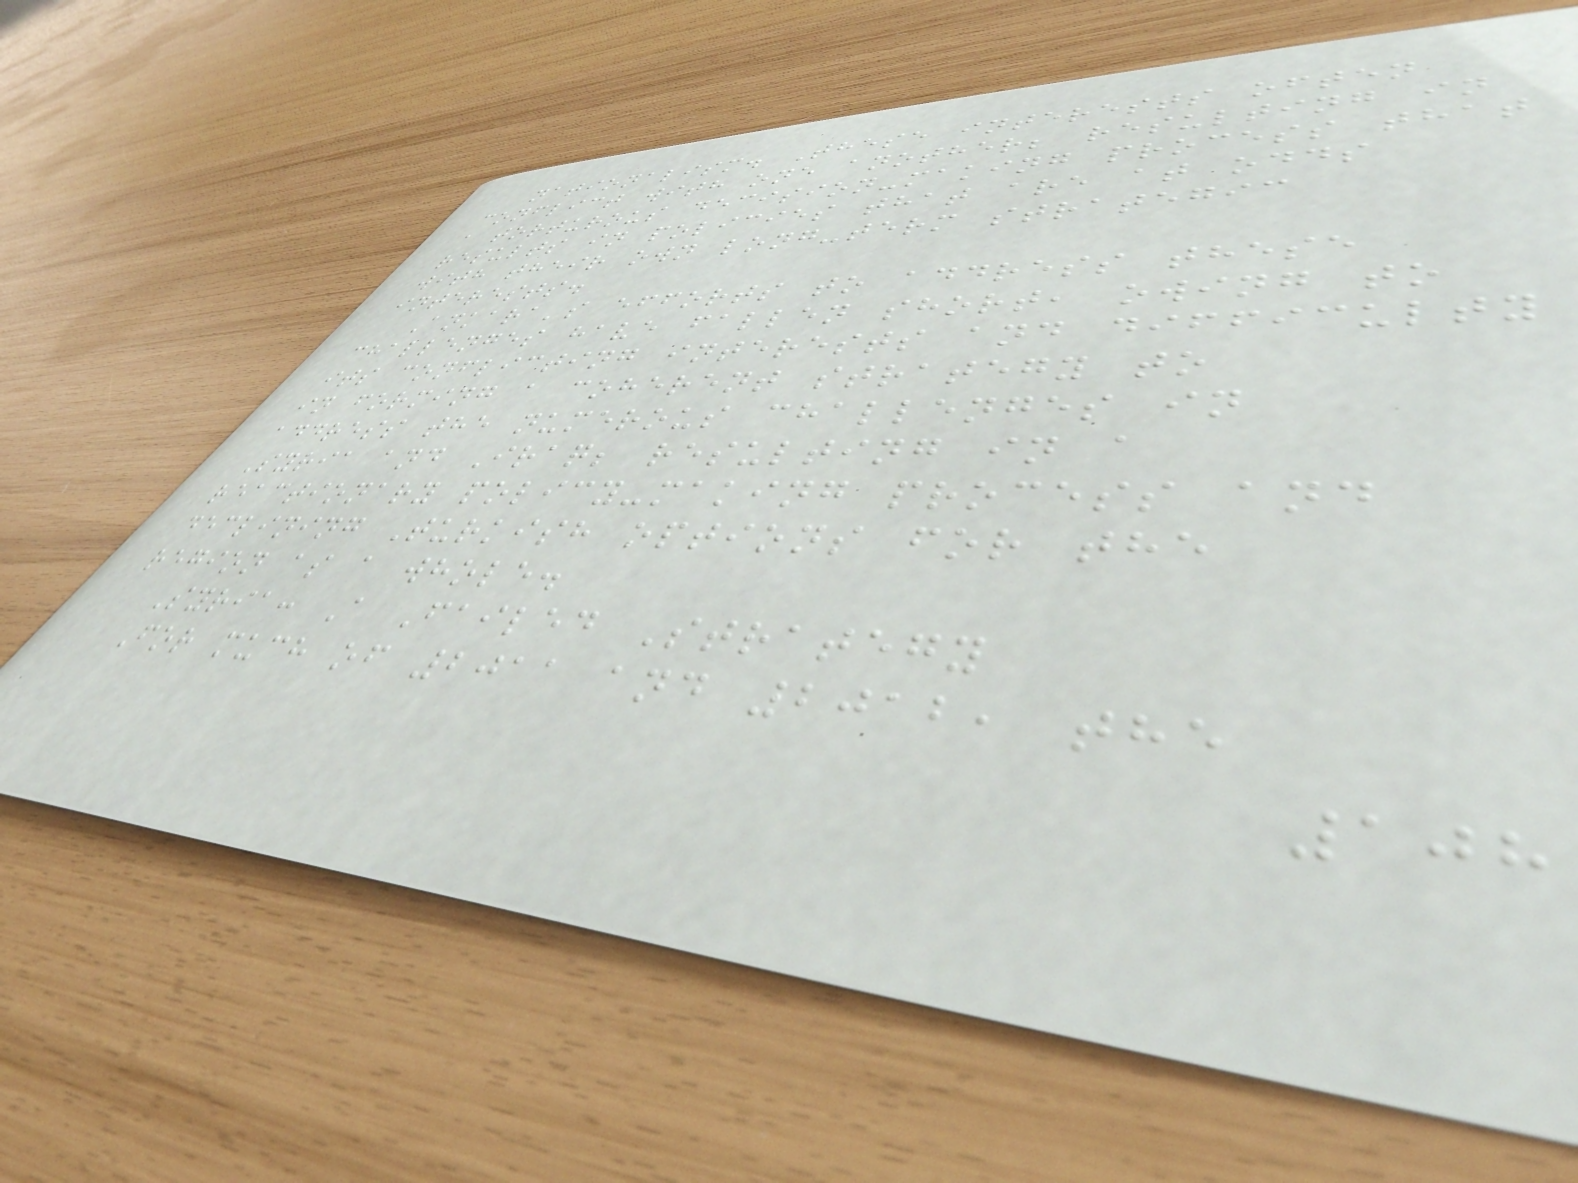nationalism. These interests often
conflict with one another; resulting in
a torturous decision-making process that
results in policies that are at odds
with their own long-term strategic
interests.
Ankara's efforts to address these
challenges have fallen short, owing to
its conflicting interests and difficulty
in forming a coherent strategy to
address the numerous challenges in
Syria and Iraq; resulting in a
reactionary policy-making process and
declining Turkish options for the
region as a whole.
Syria: A Failed Strategy
For much of 2011 and 2012, the
108
